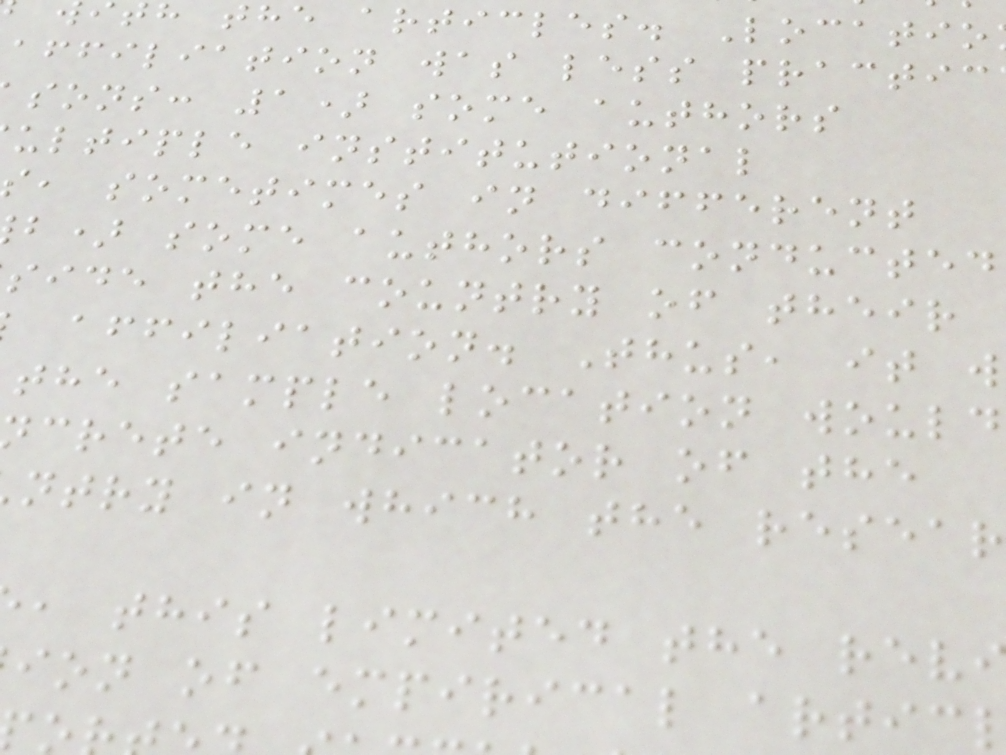h the articles. Locatio
affiliation was less practic
sons: 1) some authors
ultiple institutional
, sometimes in different
b) some authors conducted
side the country of their
affiliation. Thus, it w
the sample location would
crete indicator of the
ntry in which the resear
, this limited the rev
ion of empirical artic
